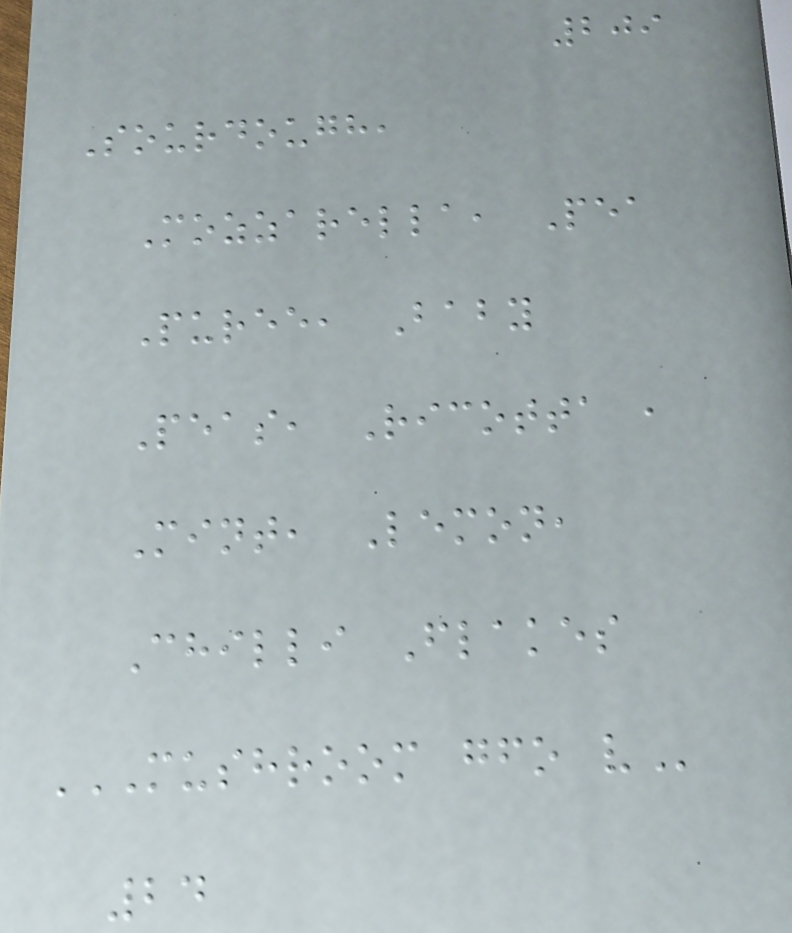209
Sourdough,
Mozzarella, Pea
Puree, Baby
Peas, Ricotta ,
Mint, Lemon,
Chilli Flakes
MUSHROOM GFO V
24
